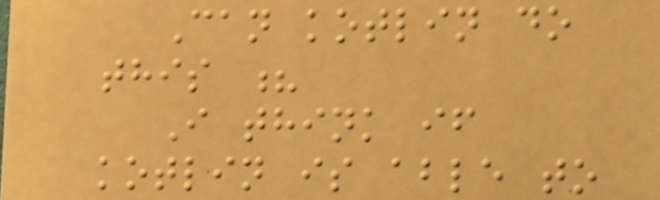Can kotlin do
this ?
I think if
kotlin is able to
